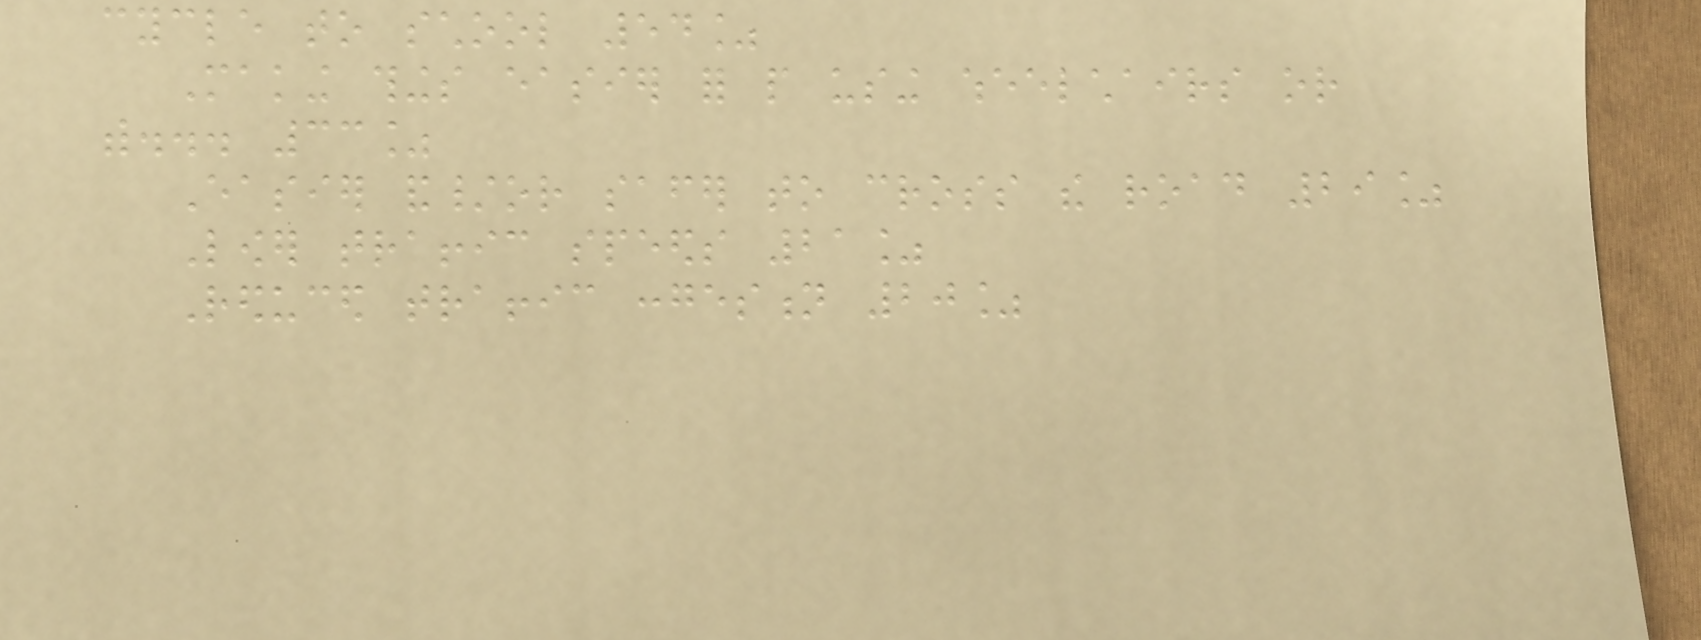cycle to school 54%
Making things easier for people using wheelchairs or
with... 33%
Easier and/or safer to cross the road 29%
Lower traffic speeds 21%
Reduced traffic congestion 20%
